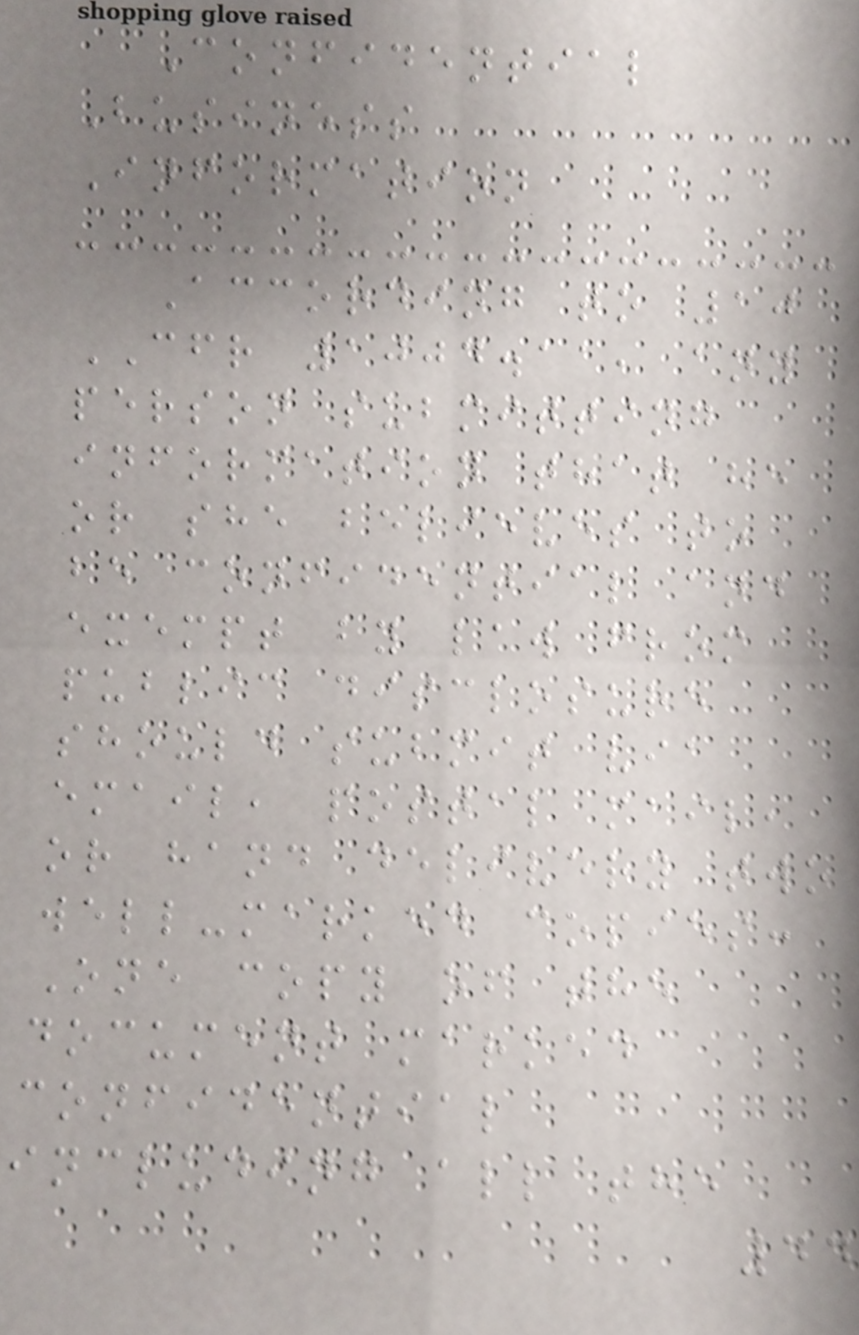Confidential
Business
Information
According to 10
CFR 1004.11, any
person submitting
information that he
or she believes to
be confidential and
exempt by law from
public disclosure
should submit via
email, postal mail,
or hand delivery two
well-marked copies:
One copy of the
document marked
confidential
including all the
44
